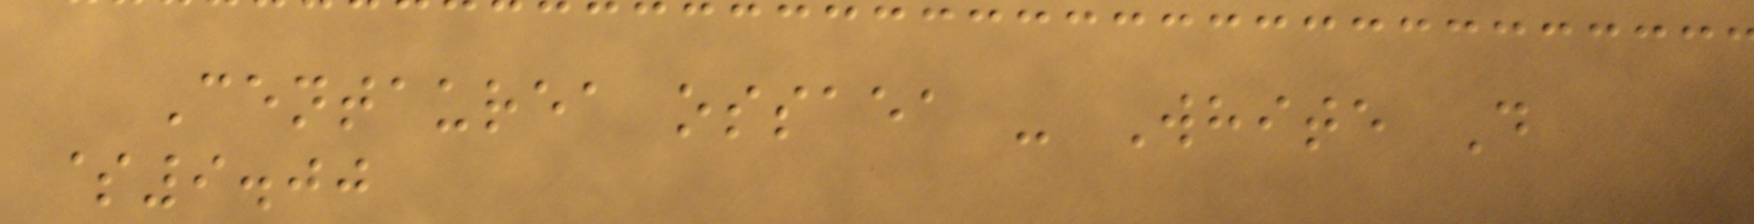Centaurea ossaea - White D
$9.00
